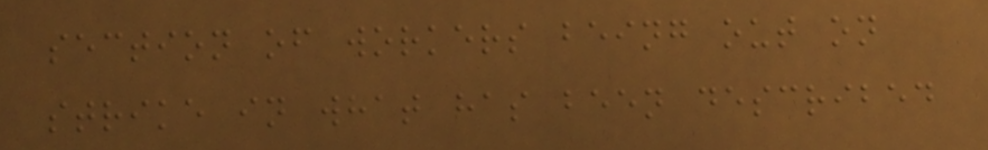section of workers being out on
strike in what has been described
